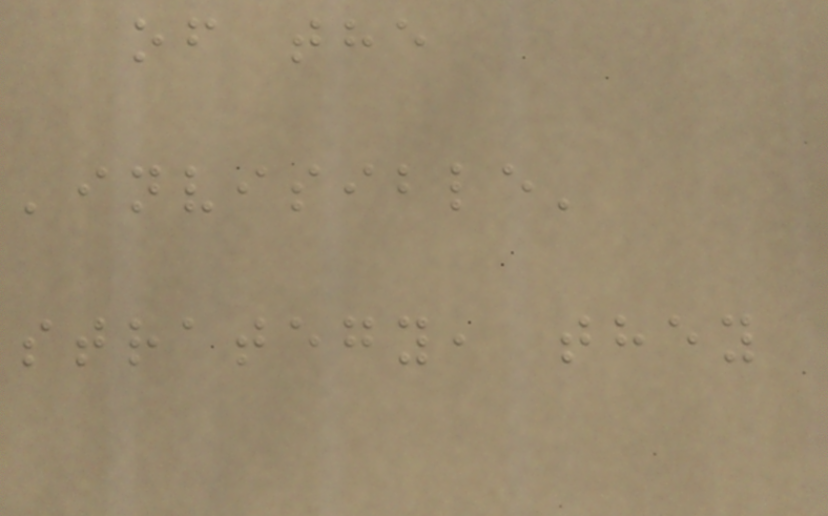of the
'invisible'
strategy, they
